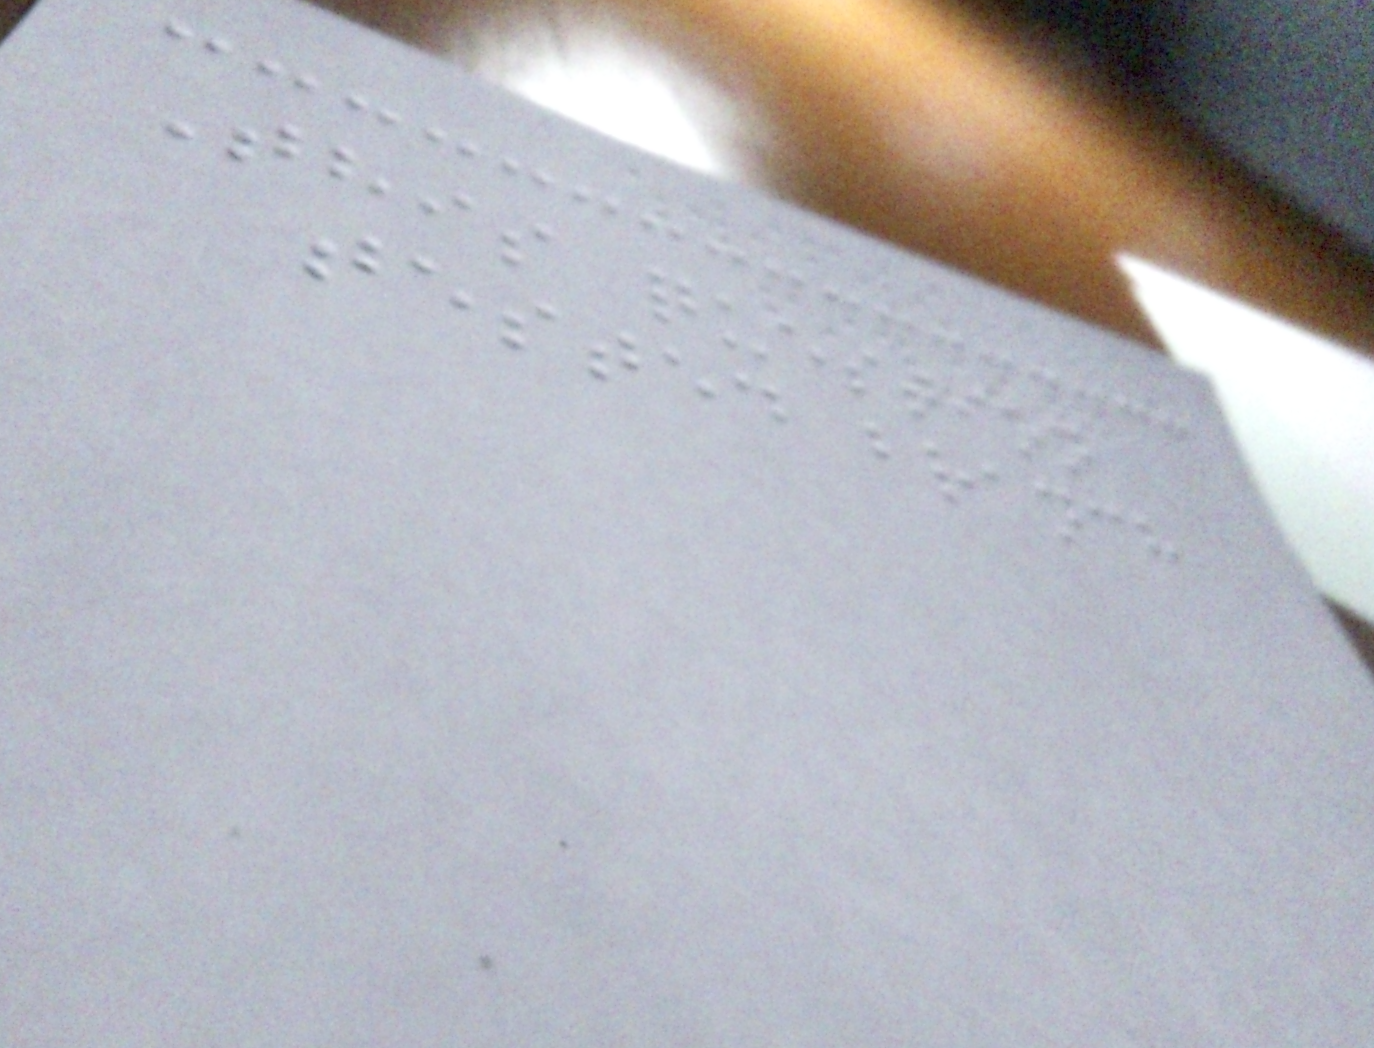This question
tested branch
